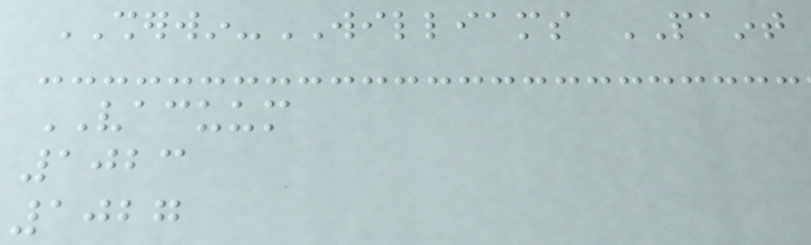SHERWIN-WILLIAMS PAINT
VACUUM
1023
1027
